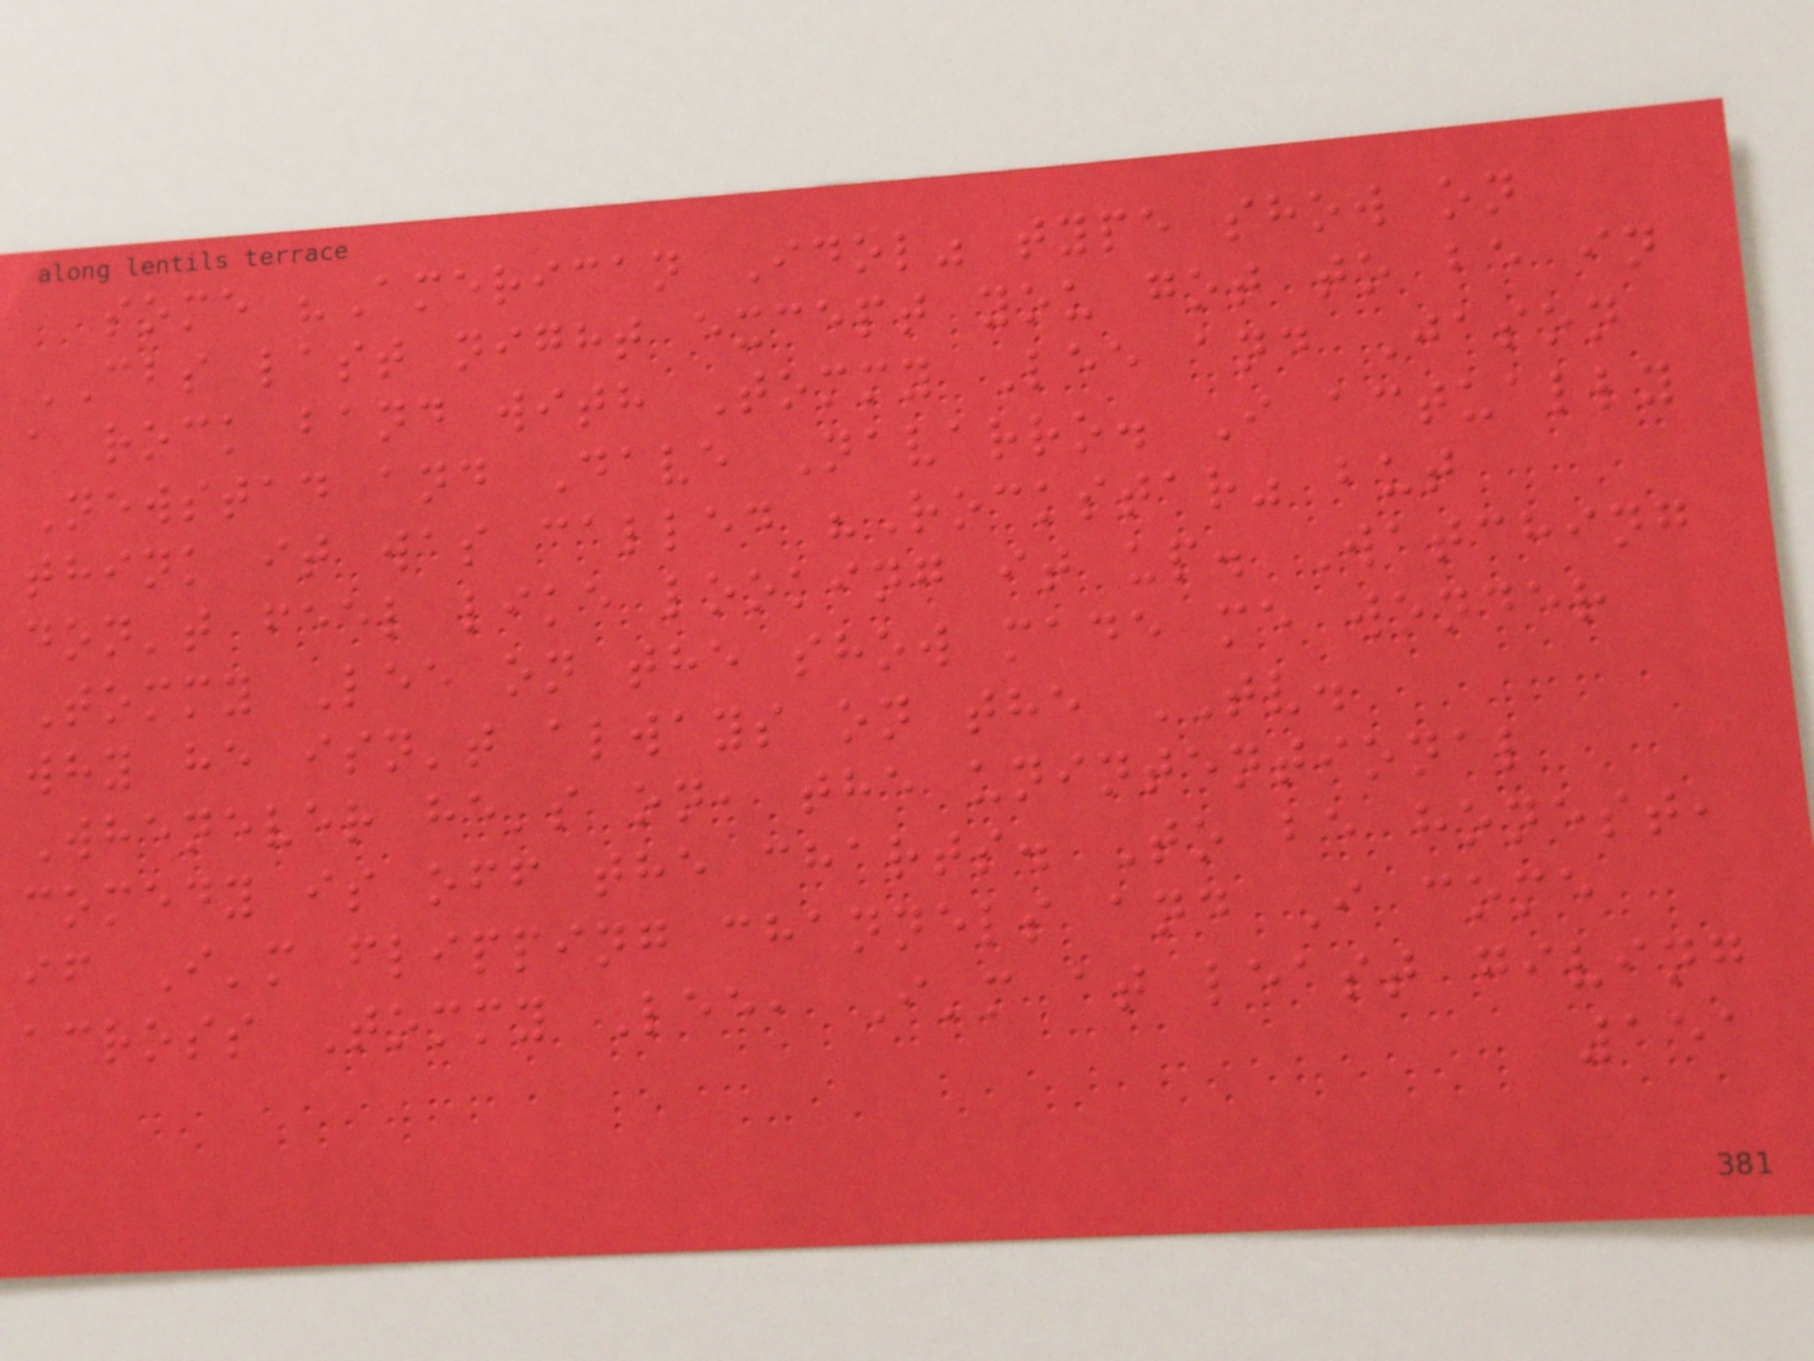some "American Idol" type show on
CBS last night except you got to be in
a rock band with Tommy Lee and Jason
Newstad and Dave Navarro. I actually
think it was called "Rockstar" but
don't feel like looking it up. Watching
Tommy Lee on the show made me wonder
why he isn't always on the TV.
Whenever he's on, the unintentional
comedy is off the charts. To be honest,
if I'm flipping channels and I come
across Tommy Lee, I'm at least giving
151
